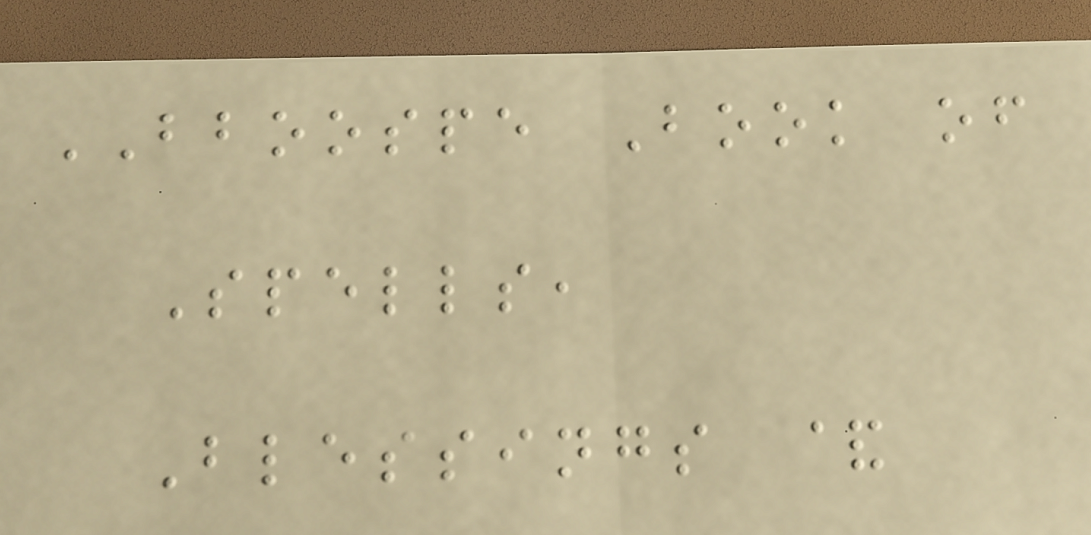BBOOSPE Book of
Spells,
Blessings &
